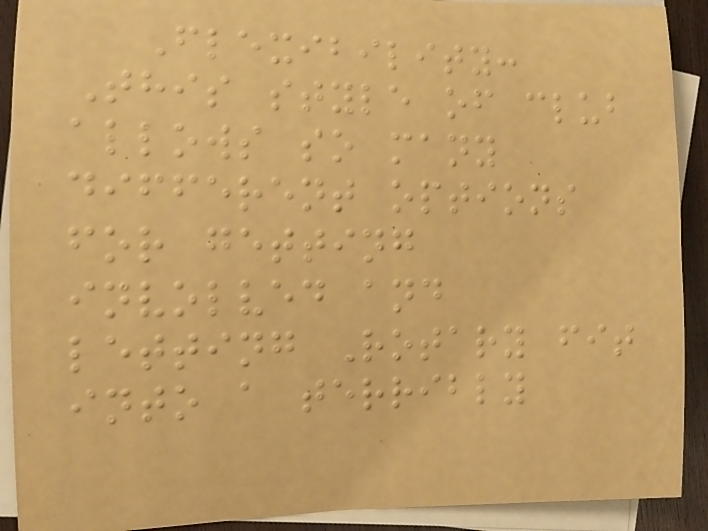Flexibility:
This style of club
allows so many
different options
for getting
involved and
letting Rotary fit
into a terribly
